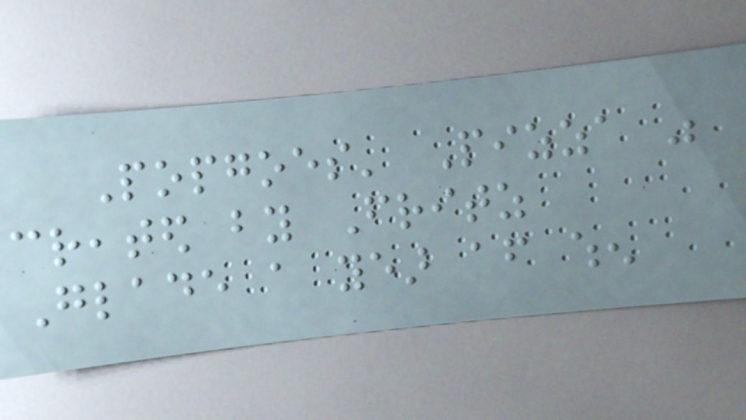Popgoes' Pizza was
created by Fritz
Glade a year after when
